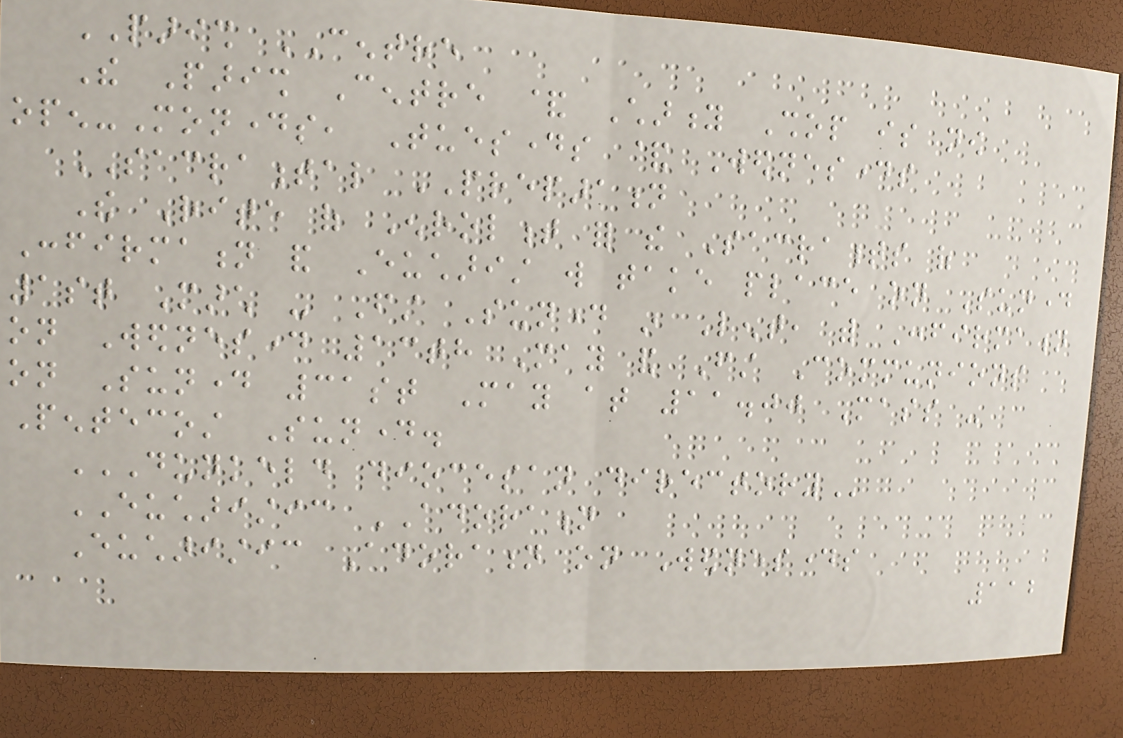PARISH CENTRE
The Parish Centre & Charity Shop is now
open-Mondays, Tuesdays & Wednesdays
SACRAMENTAL PREPARATION
The Rite of Enrolment for the Sacraments of
Confirmation and Eucharist will take place on Sunday
1st March - First Sunday in Lent, with Confirmation
on Wednesday 13th May and First Communions
on Sunday 31st May at 11.00 Mass -
Pentecost Sunday.
DUNKELD DIOCESAN DIRECTORY
EUCHARISTIC ADORATION
Eucharistic Adoration on Wednesdays
112
